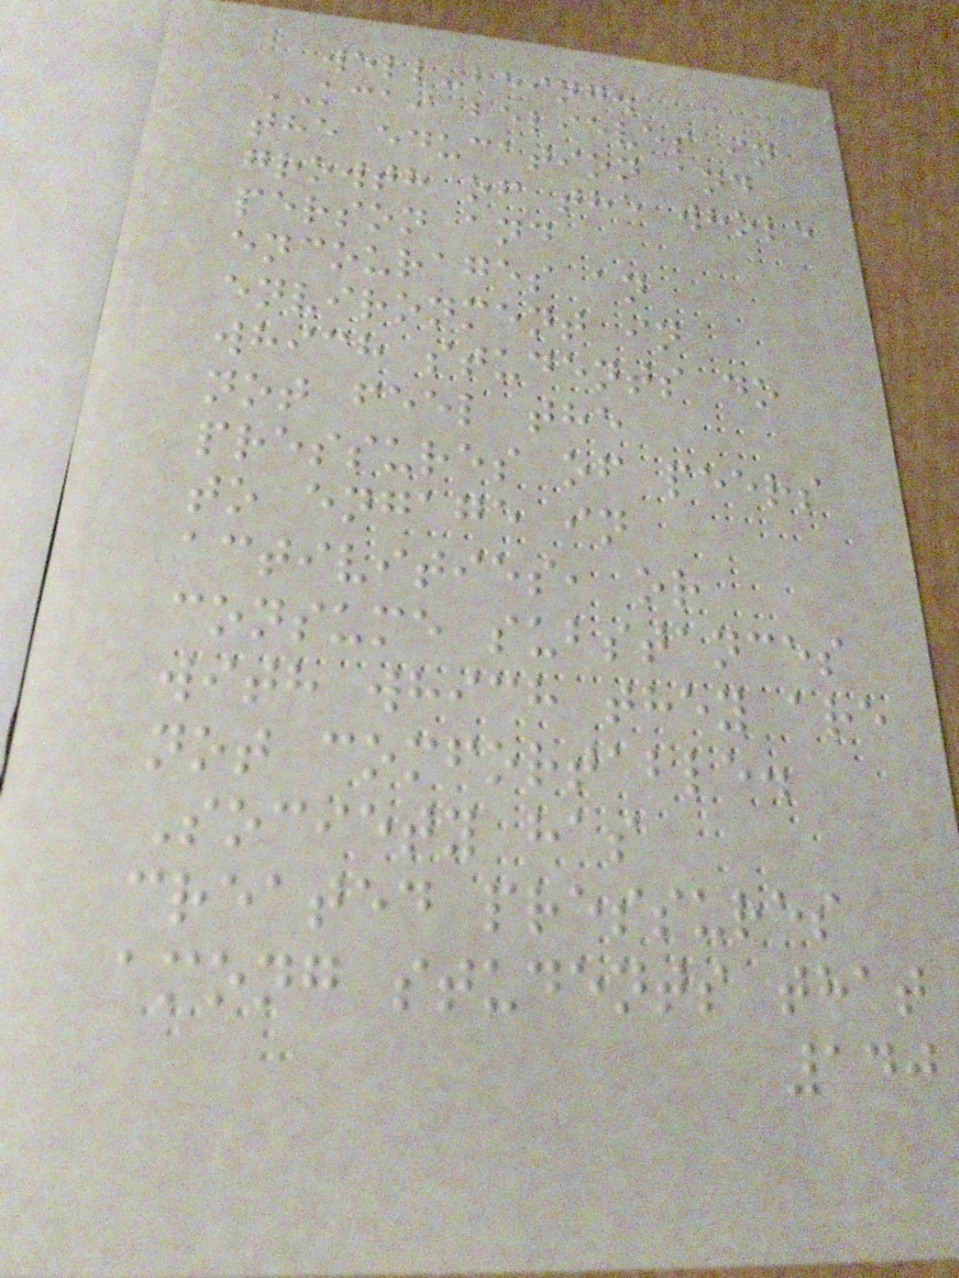well-being.
KCAI believes in
the education and
growth of the whole
person and
encourages an
environment in
which students do
not feel the
pressures of peers
to engage in
activities, or
consume substances
with which they are
not comfortable.
Society has
created pressures
among students that
140
